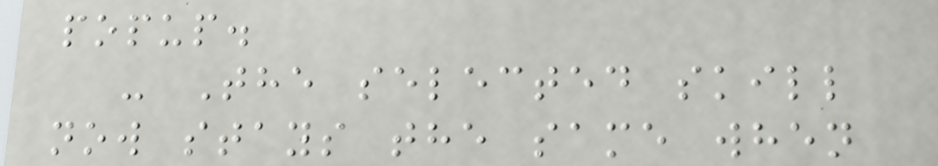popup.
- The selected skill
now stays the same when
